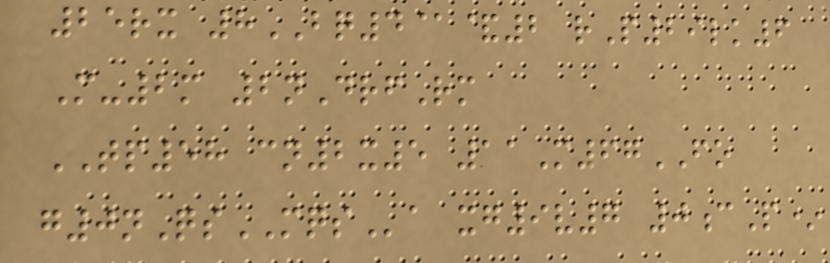25rx 8BQ4@&2 rP29lk6
M-2m 2nDrfRm
TP58 cn2x5 11M67FO
g0nQsMQSa xg9v7 0cP*
